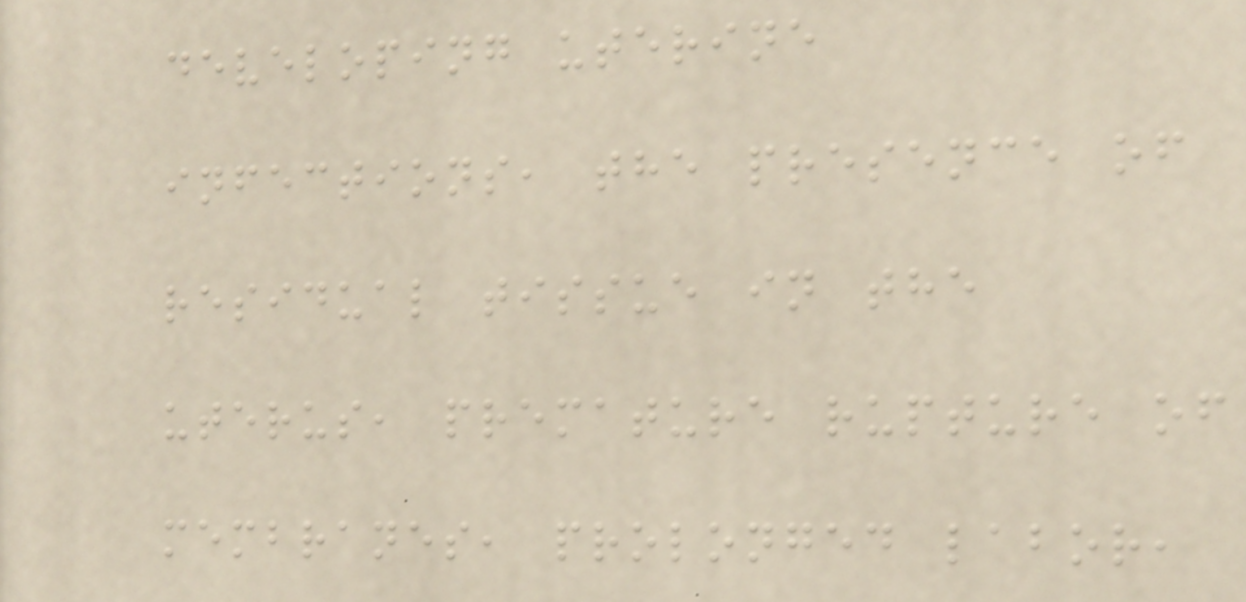developing uterine
infections, the presence of
residual tissue in the
uterus, premature rupture of
membranes, prolonged labor,
